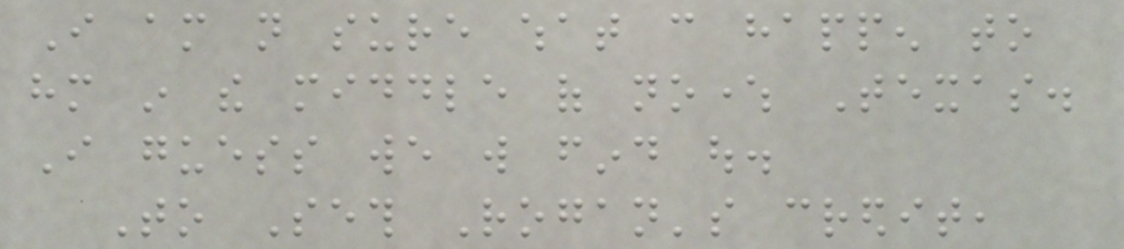I am not sure what can happen to
him in the middle of nowhere Texas.
I guess we will find out.
To Seth Rogan's credit,
